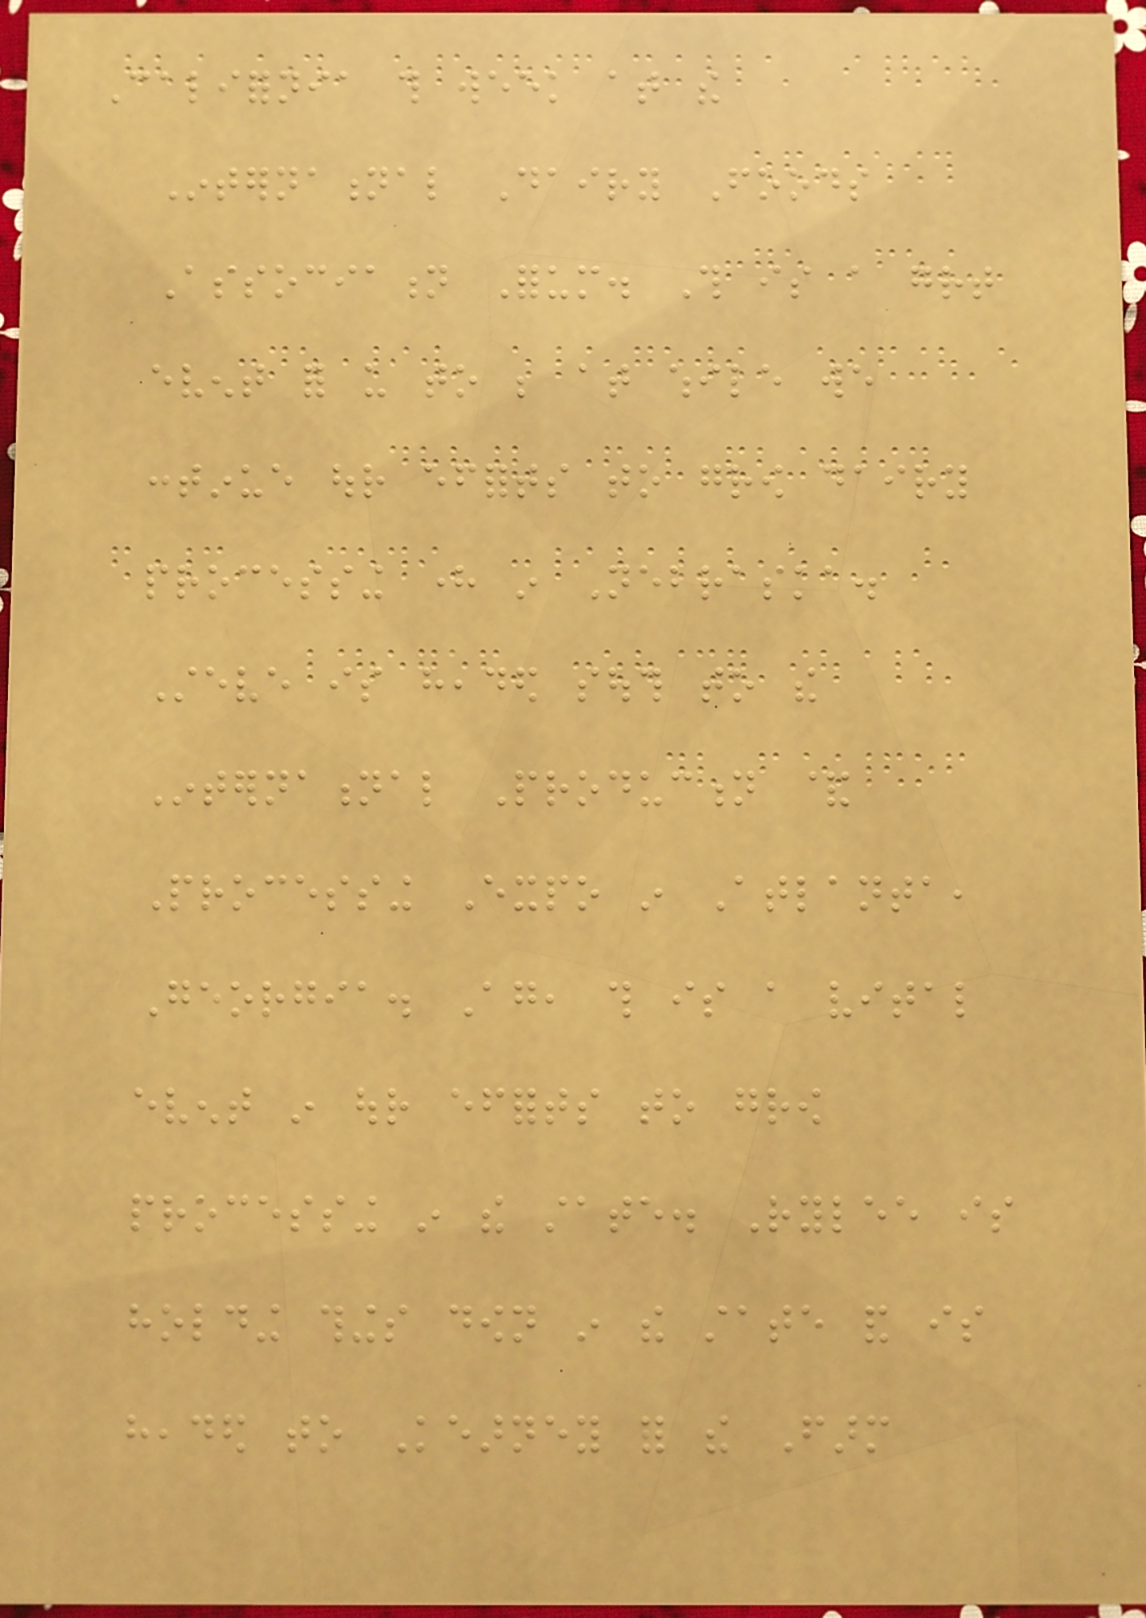California this week at the
International Dairy Foods
Association Forum. This is a great
event for us to be at while we
continue our efforts to grow dairy
processing here in Nebraska.
Steve is headed south to the
International Production &
Processing Expo in Atlanta,
Georgia. Again, this is a vital
event in our efforts to grow
processing in the state. Rylee is
holding things down in the state and is
headed to Kearney for the Farm
